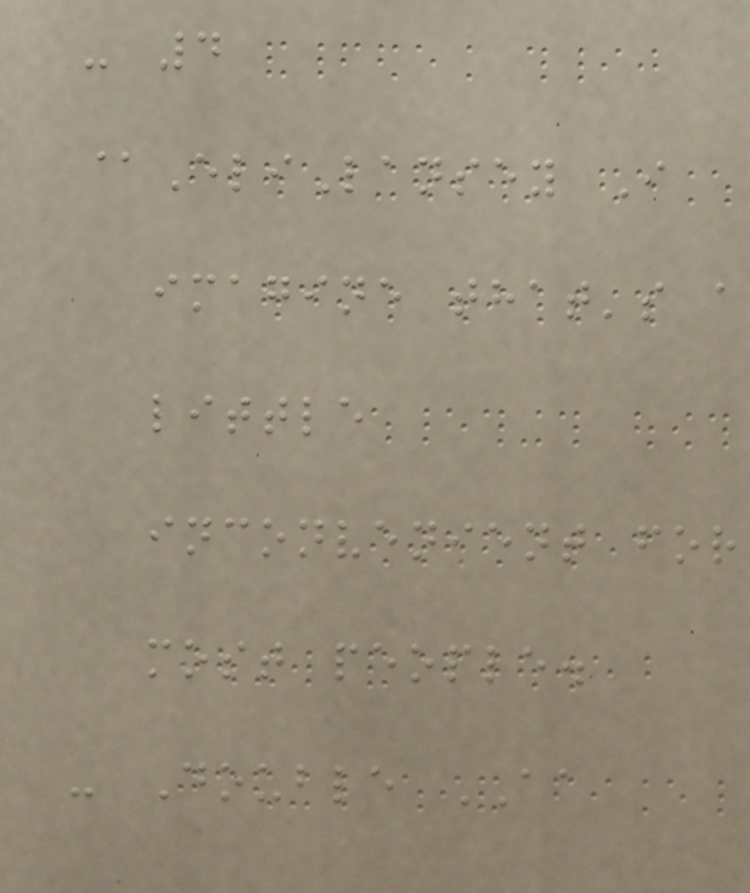- 4
@EliLansey I
imagine that's a
little
inconvenient for
most people.
- Double AA
